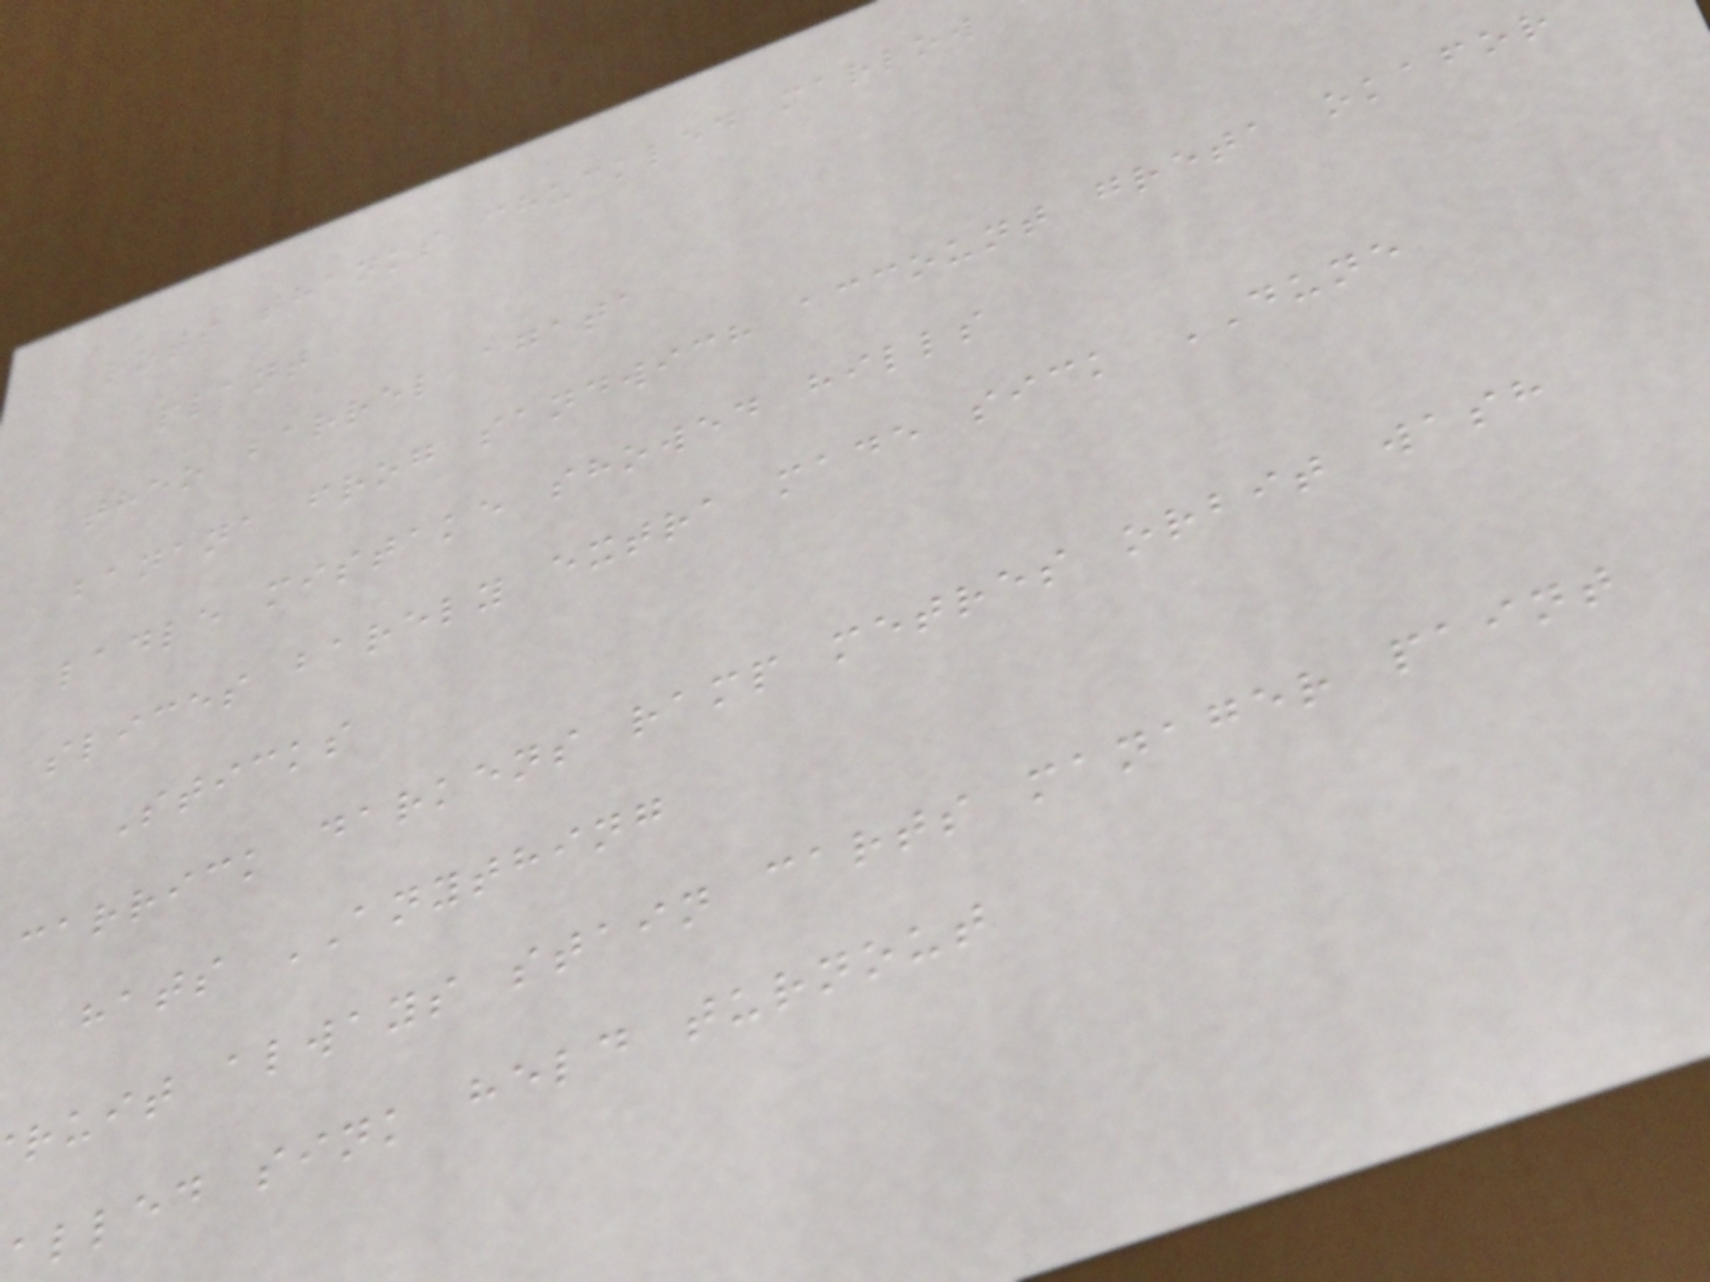lots thanks chuckled marlow
plant
theo barrel agata
banana frog sandwich account greta okafor
ladle mistake showed hills
slices barely extra made sick DUNE
Sticks
carrick darkens ramp metres orbit wash
hats ANYTHING
ruit always stain carts manager paint
alled sink held turnout
